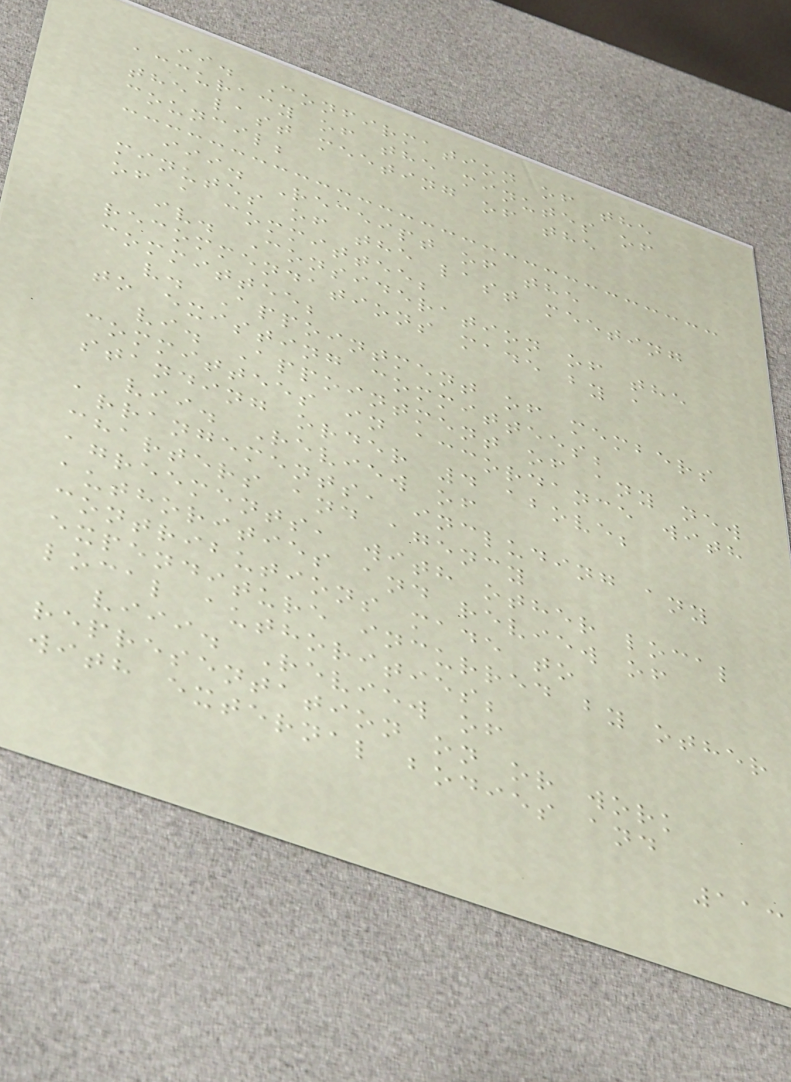ii. Confirmation of the
accuracy of the minutes of
the last meeting of the
council;
iii. Receipt of the
minutes of the last meeting
of a committee;
iv. Consideration of the
recommendations made by a
committee;
v. Appointment of members
to existing committees;
vi. Appointment of any new
committees in accordance with
standing order 4 above;
vii. Review of
arrangements, including any
charters and agency
agreements, with other local
authorities and review of
contributions made to
expenditure incurred by other
local authorities;
viii. Review of
representation on or work
with external bodies and
113
